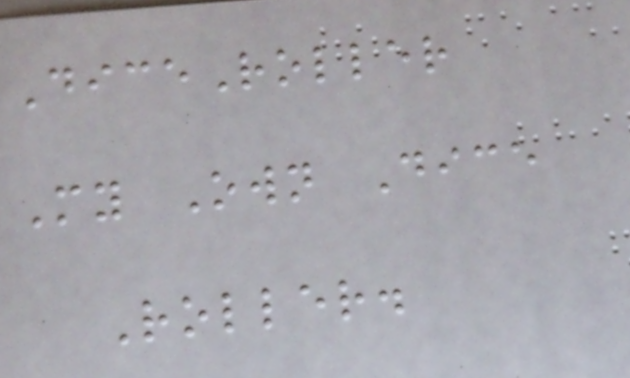DiceRoller
My Own Dice
Roller.
